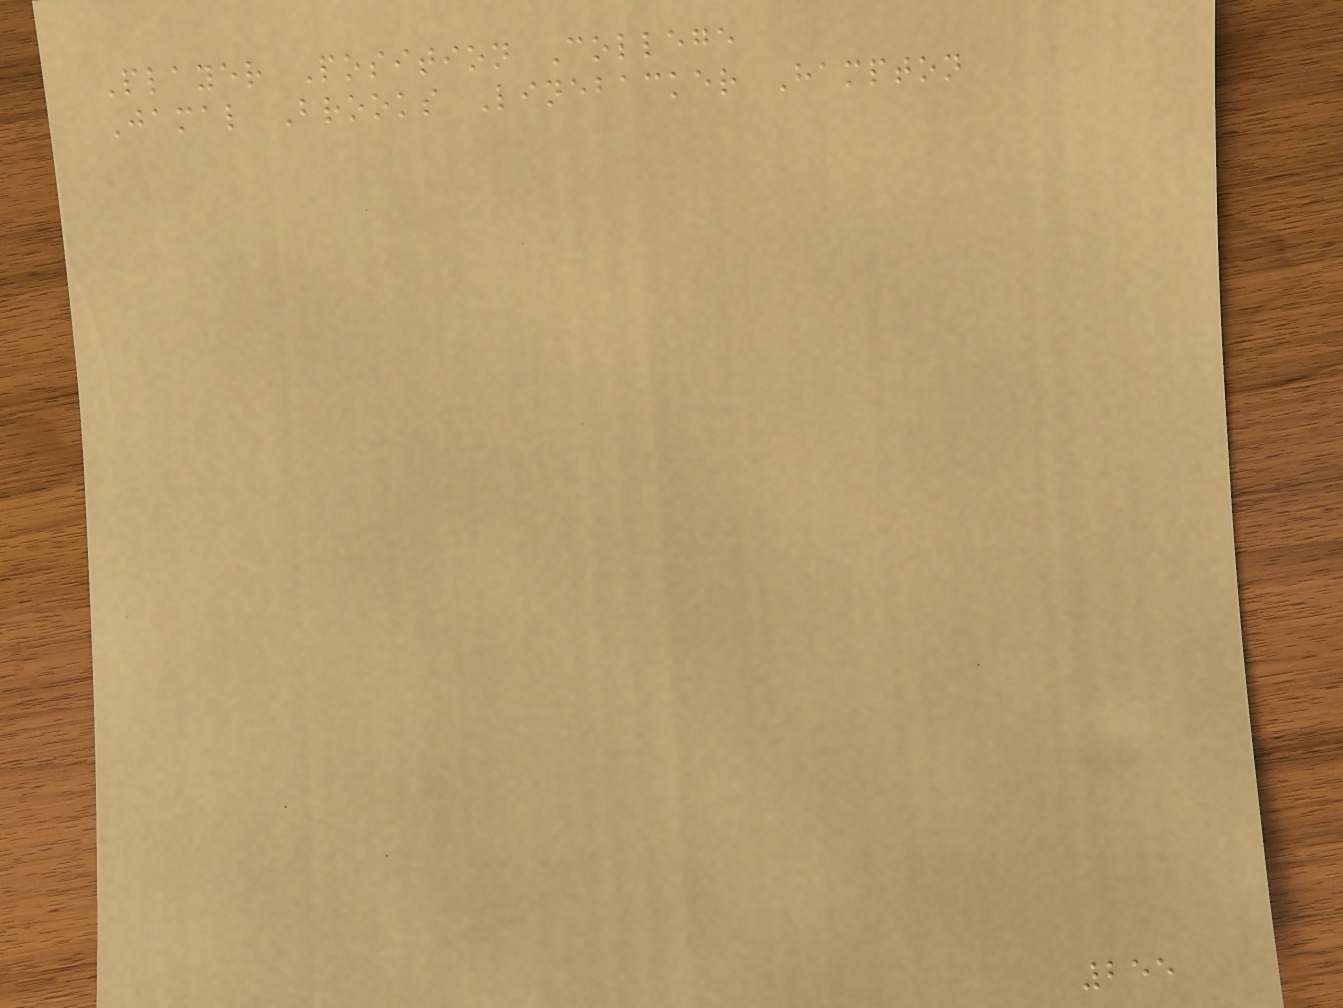Player Position College
Jamal Brooks Linebacker Hampton
255
